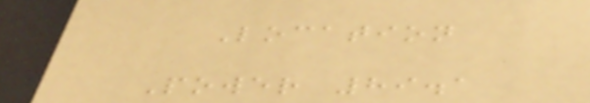Location
Power 89.1
